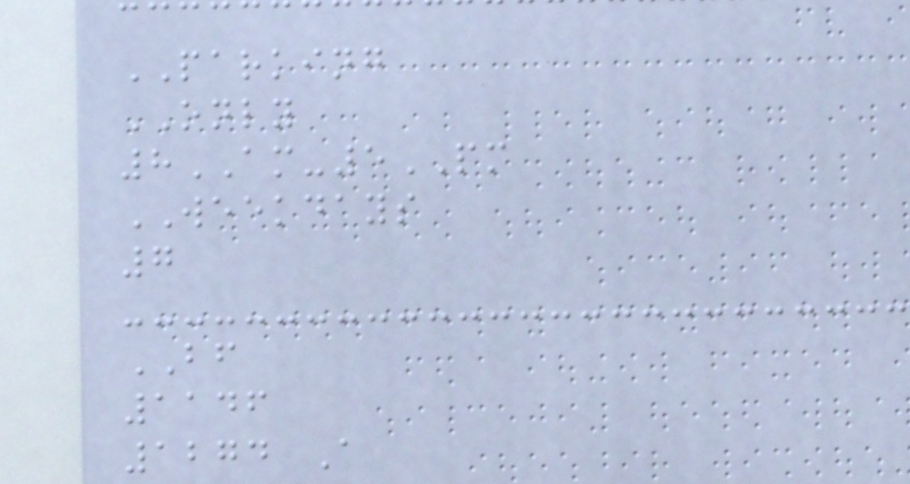PARKING
ONLY
8AM-5PM
WEEKDAYS
7
BF
1146
1274 A
